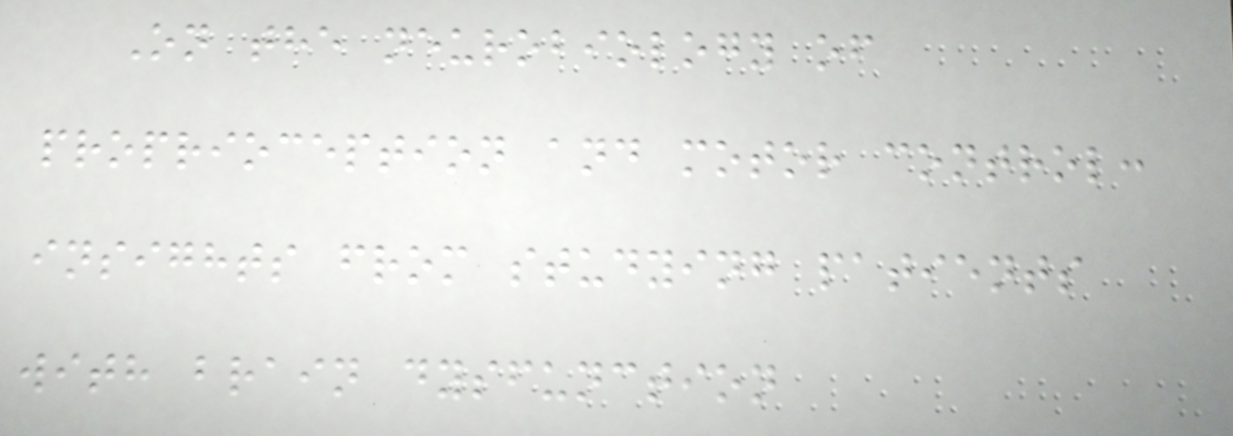On the neurobiology of
proprioception and motor control:
insights from studying patients
with brain dysfunction
